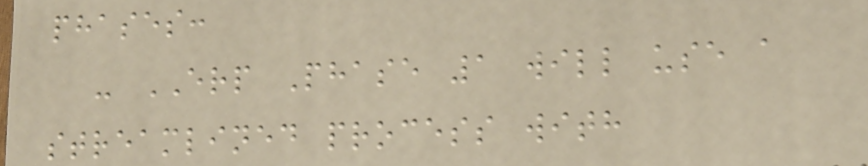phases:
- ERP Phase 1 will use a
streamlined process with
